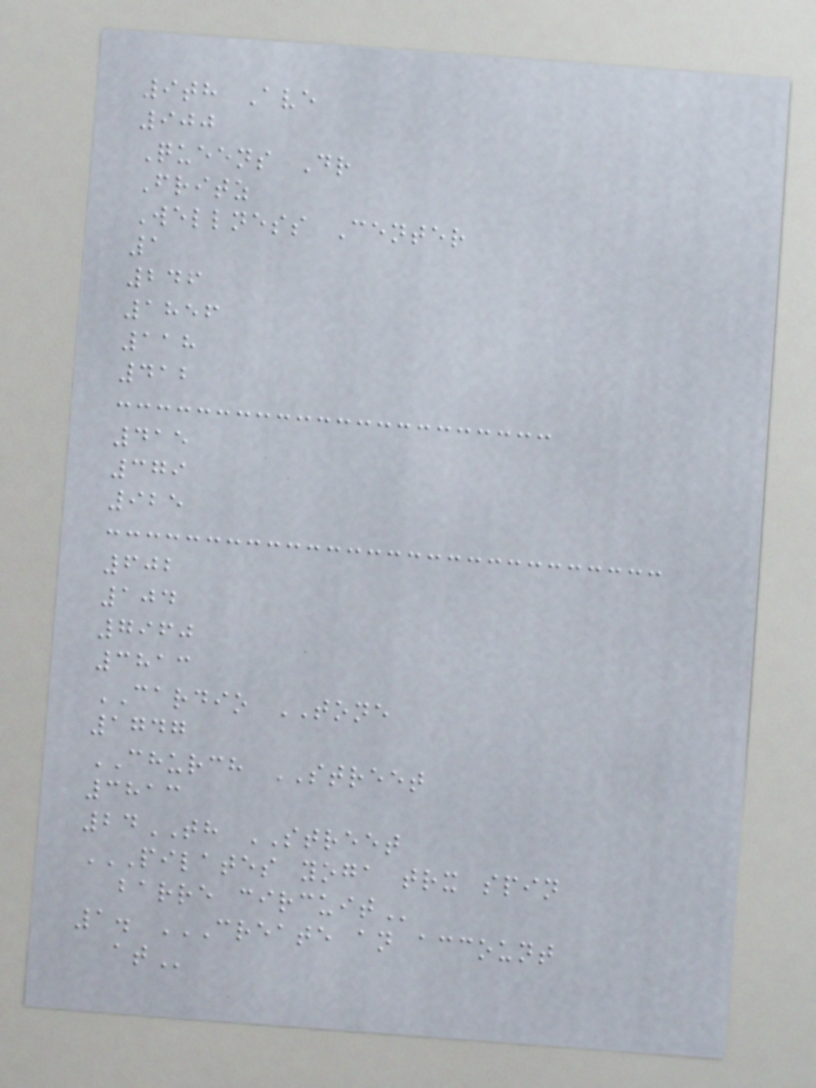9th Ave
900
Queens Dr
Fritz
Wellness Center
1
246
1856
118
412
415
379
925
602
104
7960
3813
CARDIO TONE
1747
CHURCH STREET
3813
24TH STREET
PILATES YOGA TRX SPIN
BARRE CIRCUIT
1. CREATE AN ACCOUNT
AT
